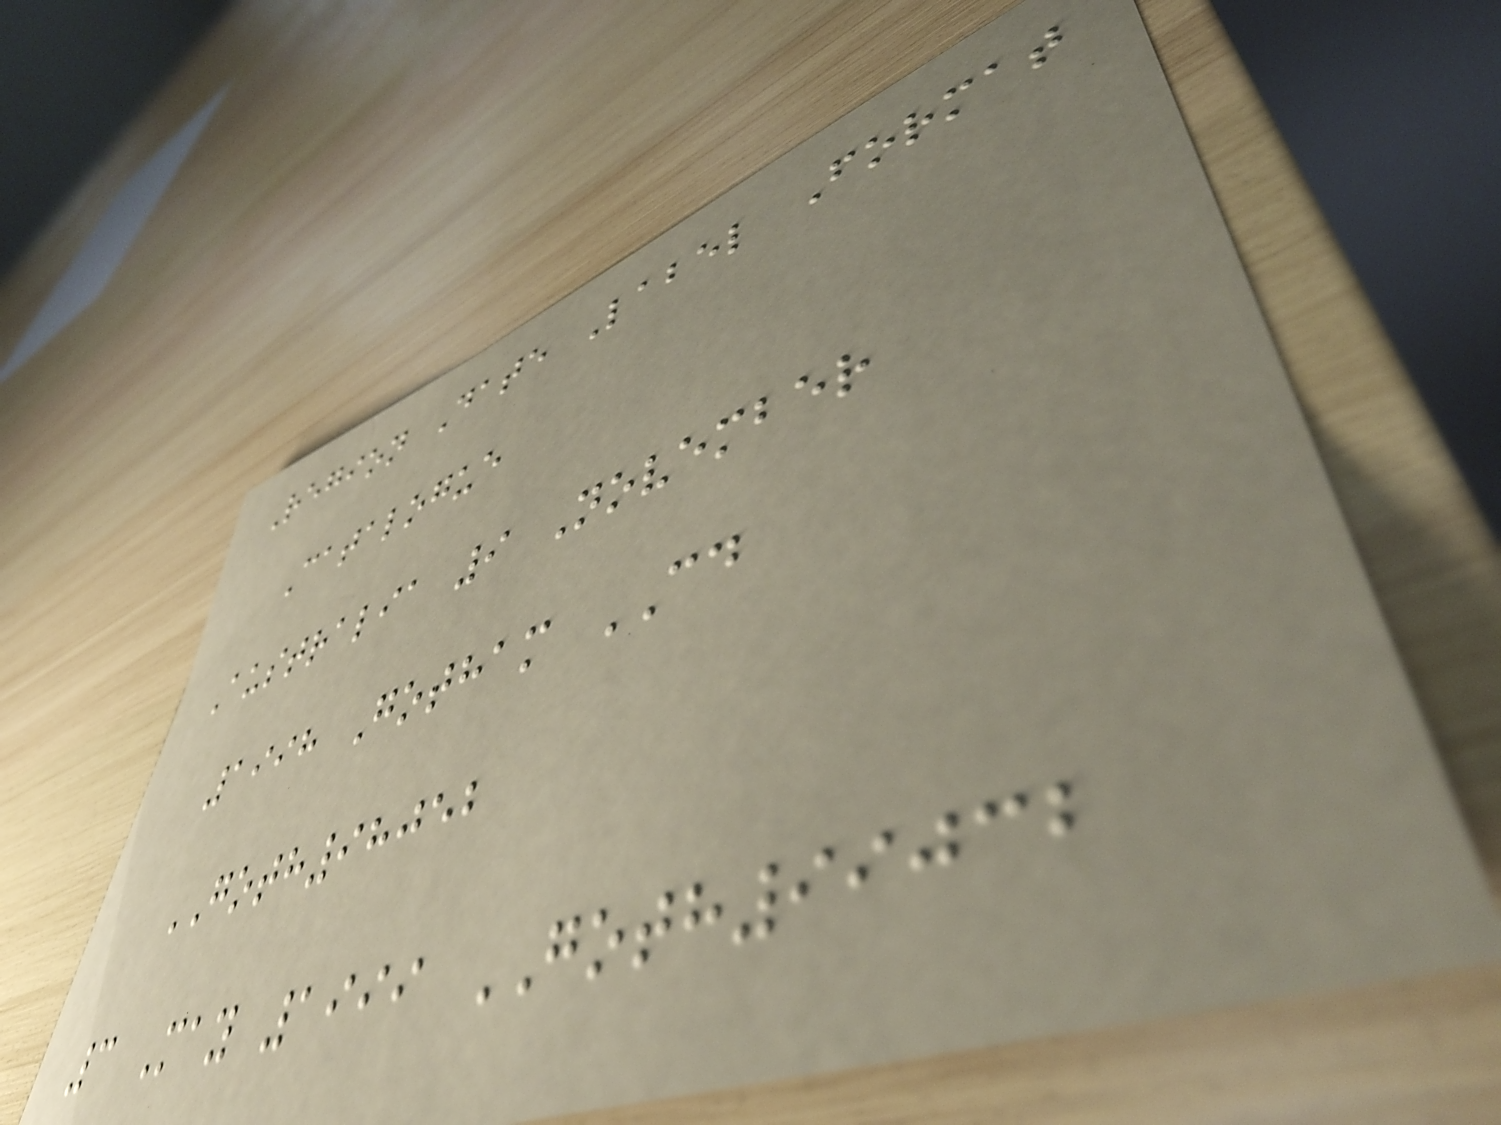Region Date Label Format
Catalogue
Australia 9 November
1998 Gotham CD
GOTH98052
3 May 1999 GOTH99032
